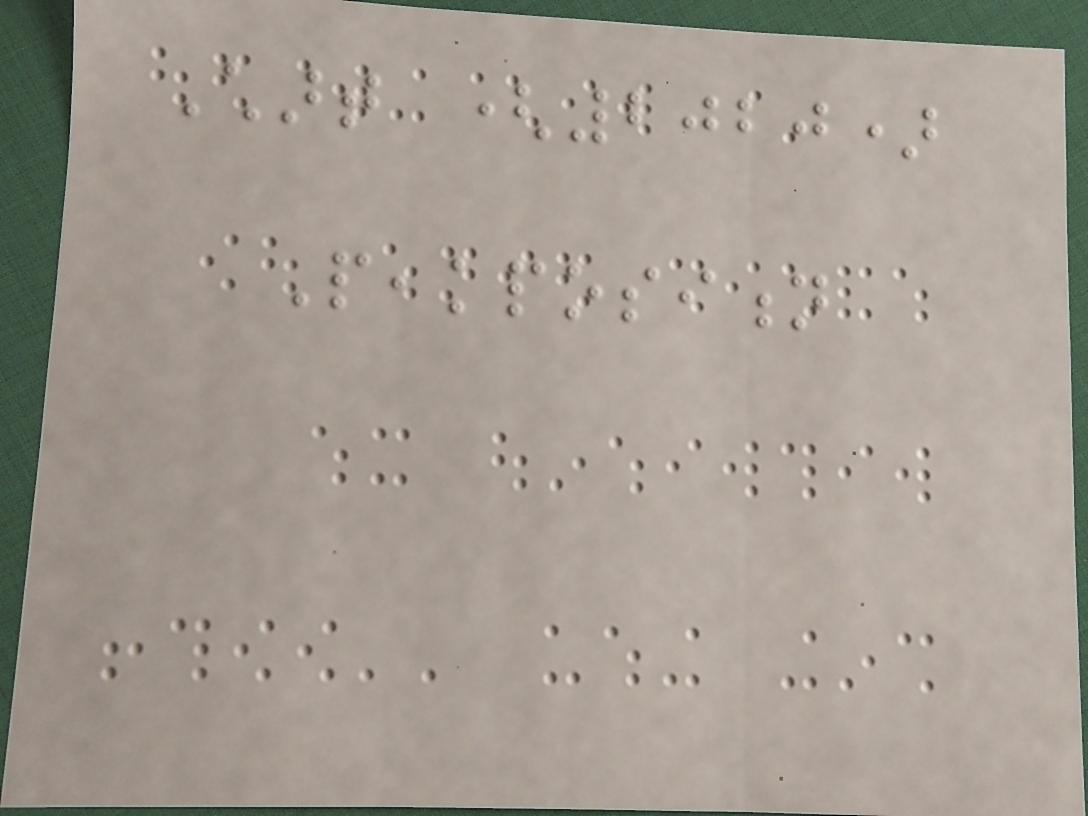Chart (2020)
Peakposition
